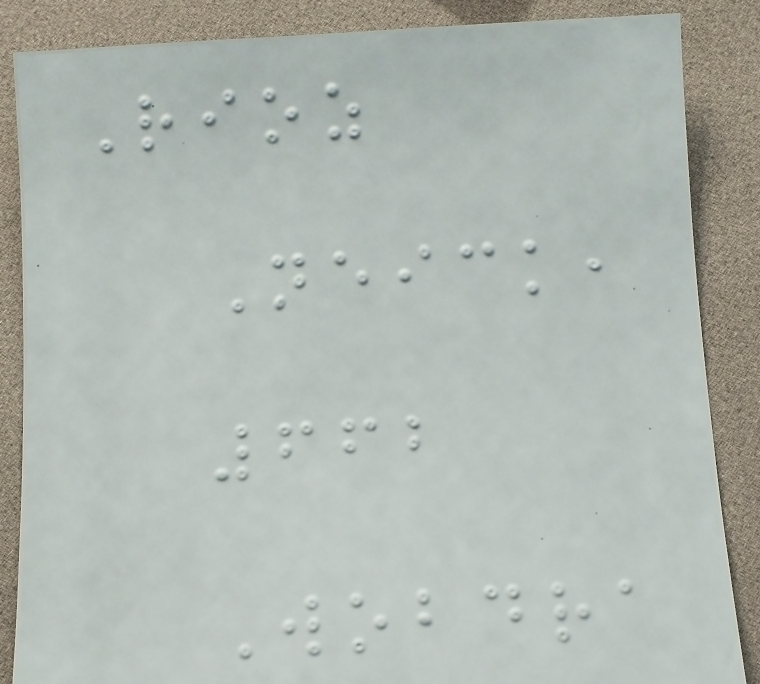Rioz
Neick,
662
Wobdra
